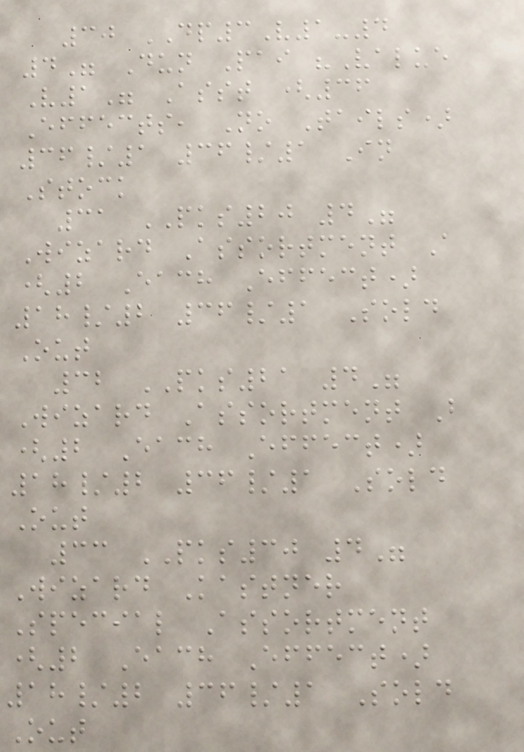30 DP3V1-4
4" Dun Pai "Value
V1" Asst (36
Effects, No Tails)
36/1 36/1 In
Stock
31 PKS20 4"
Wizard Assortment A
(2 Each Effect)
18/2 36/1 Sold
Out
32 PKS21 4"
Wizard Assortment B
(2 Each Effect)
18/2 36/1 Sold
Out
33 PKS30 4"
Wizard Kastner
Special Assortment
(2 Each Effect)
18/2 36/1 Sold
Out
